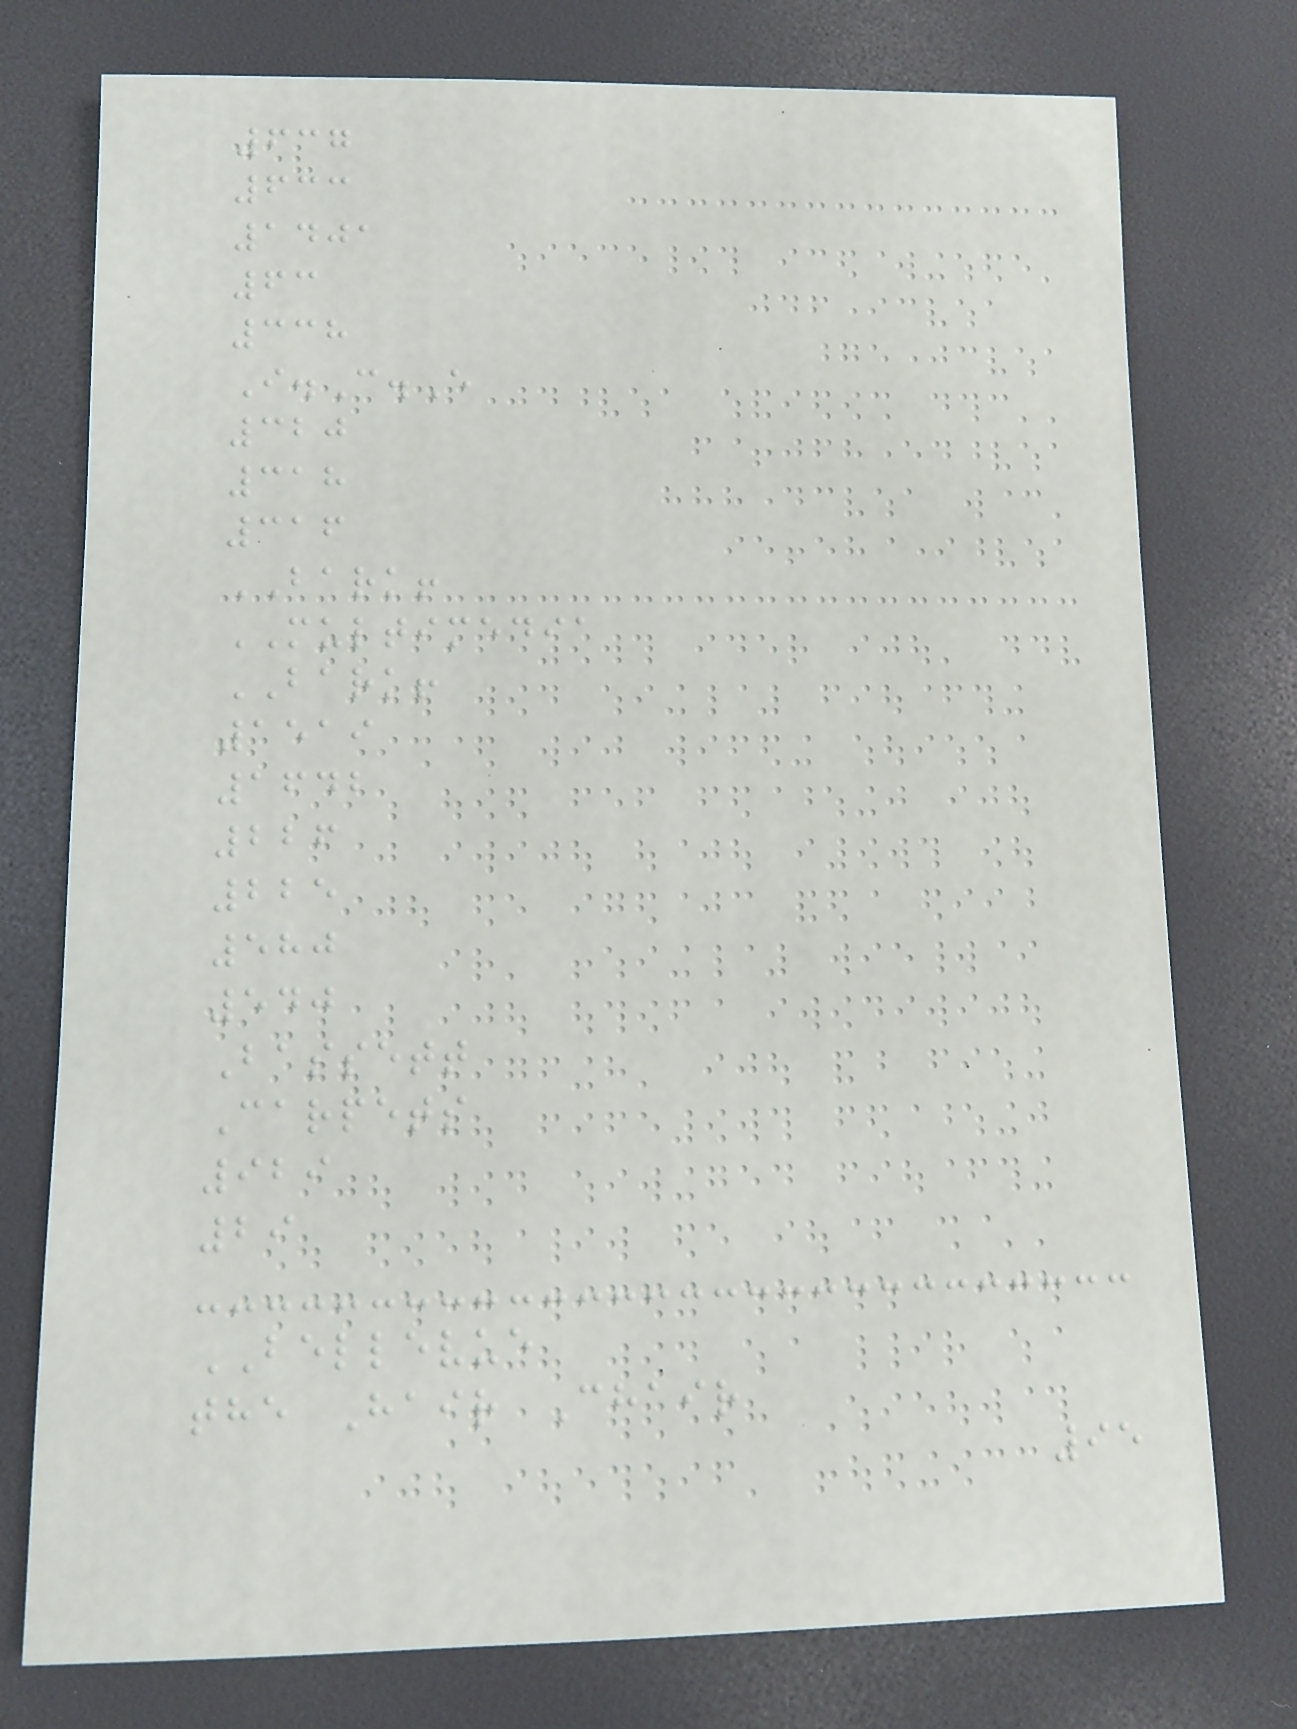637
633
1401
63
338
I.C.E
320
318
316
BARK!
MULTIMEDIA
BARK!
1519
1642
226
225
580
540
Bassett
Carpets
929
29
BELLEVUE
the Hair Chair
95
